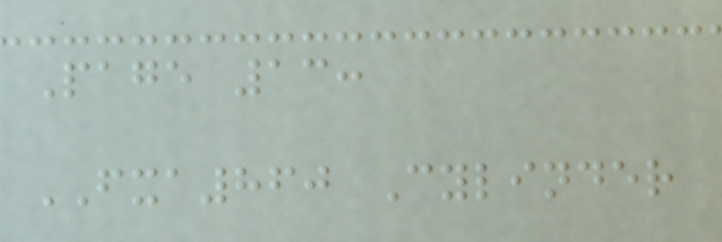Page 13:
FXA860 Cylinder
